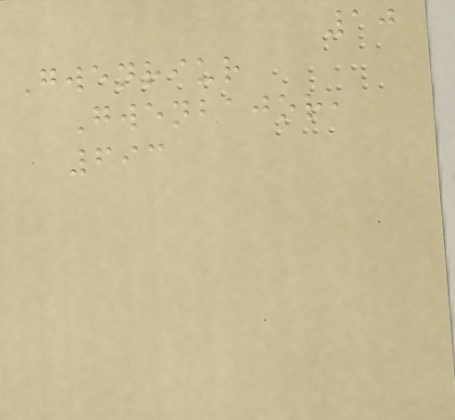10
Gwenriur
Gwenbajor,
693
